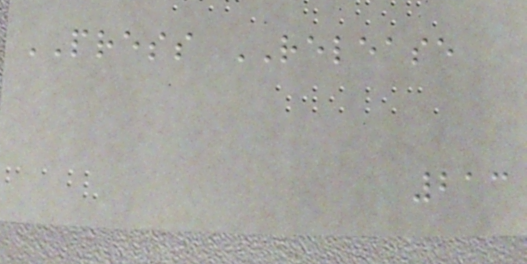PRESS RELEASE
213
